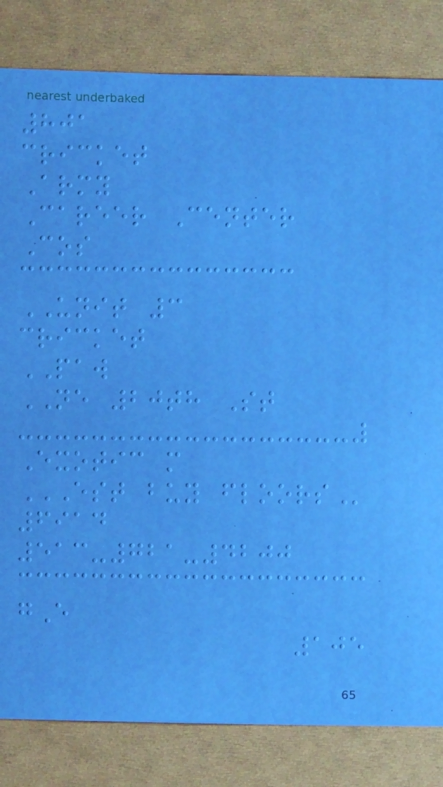801
cricket
Army
Career Center
Cos
UNIT 3
cricket
PAW
NE 20th St
Exotic m
EST BUY FLOORS
6914
513-721-4200
gE
105
